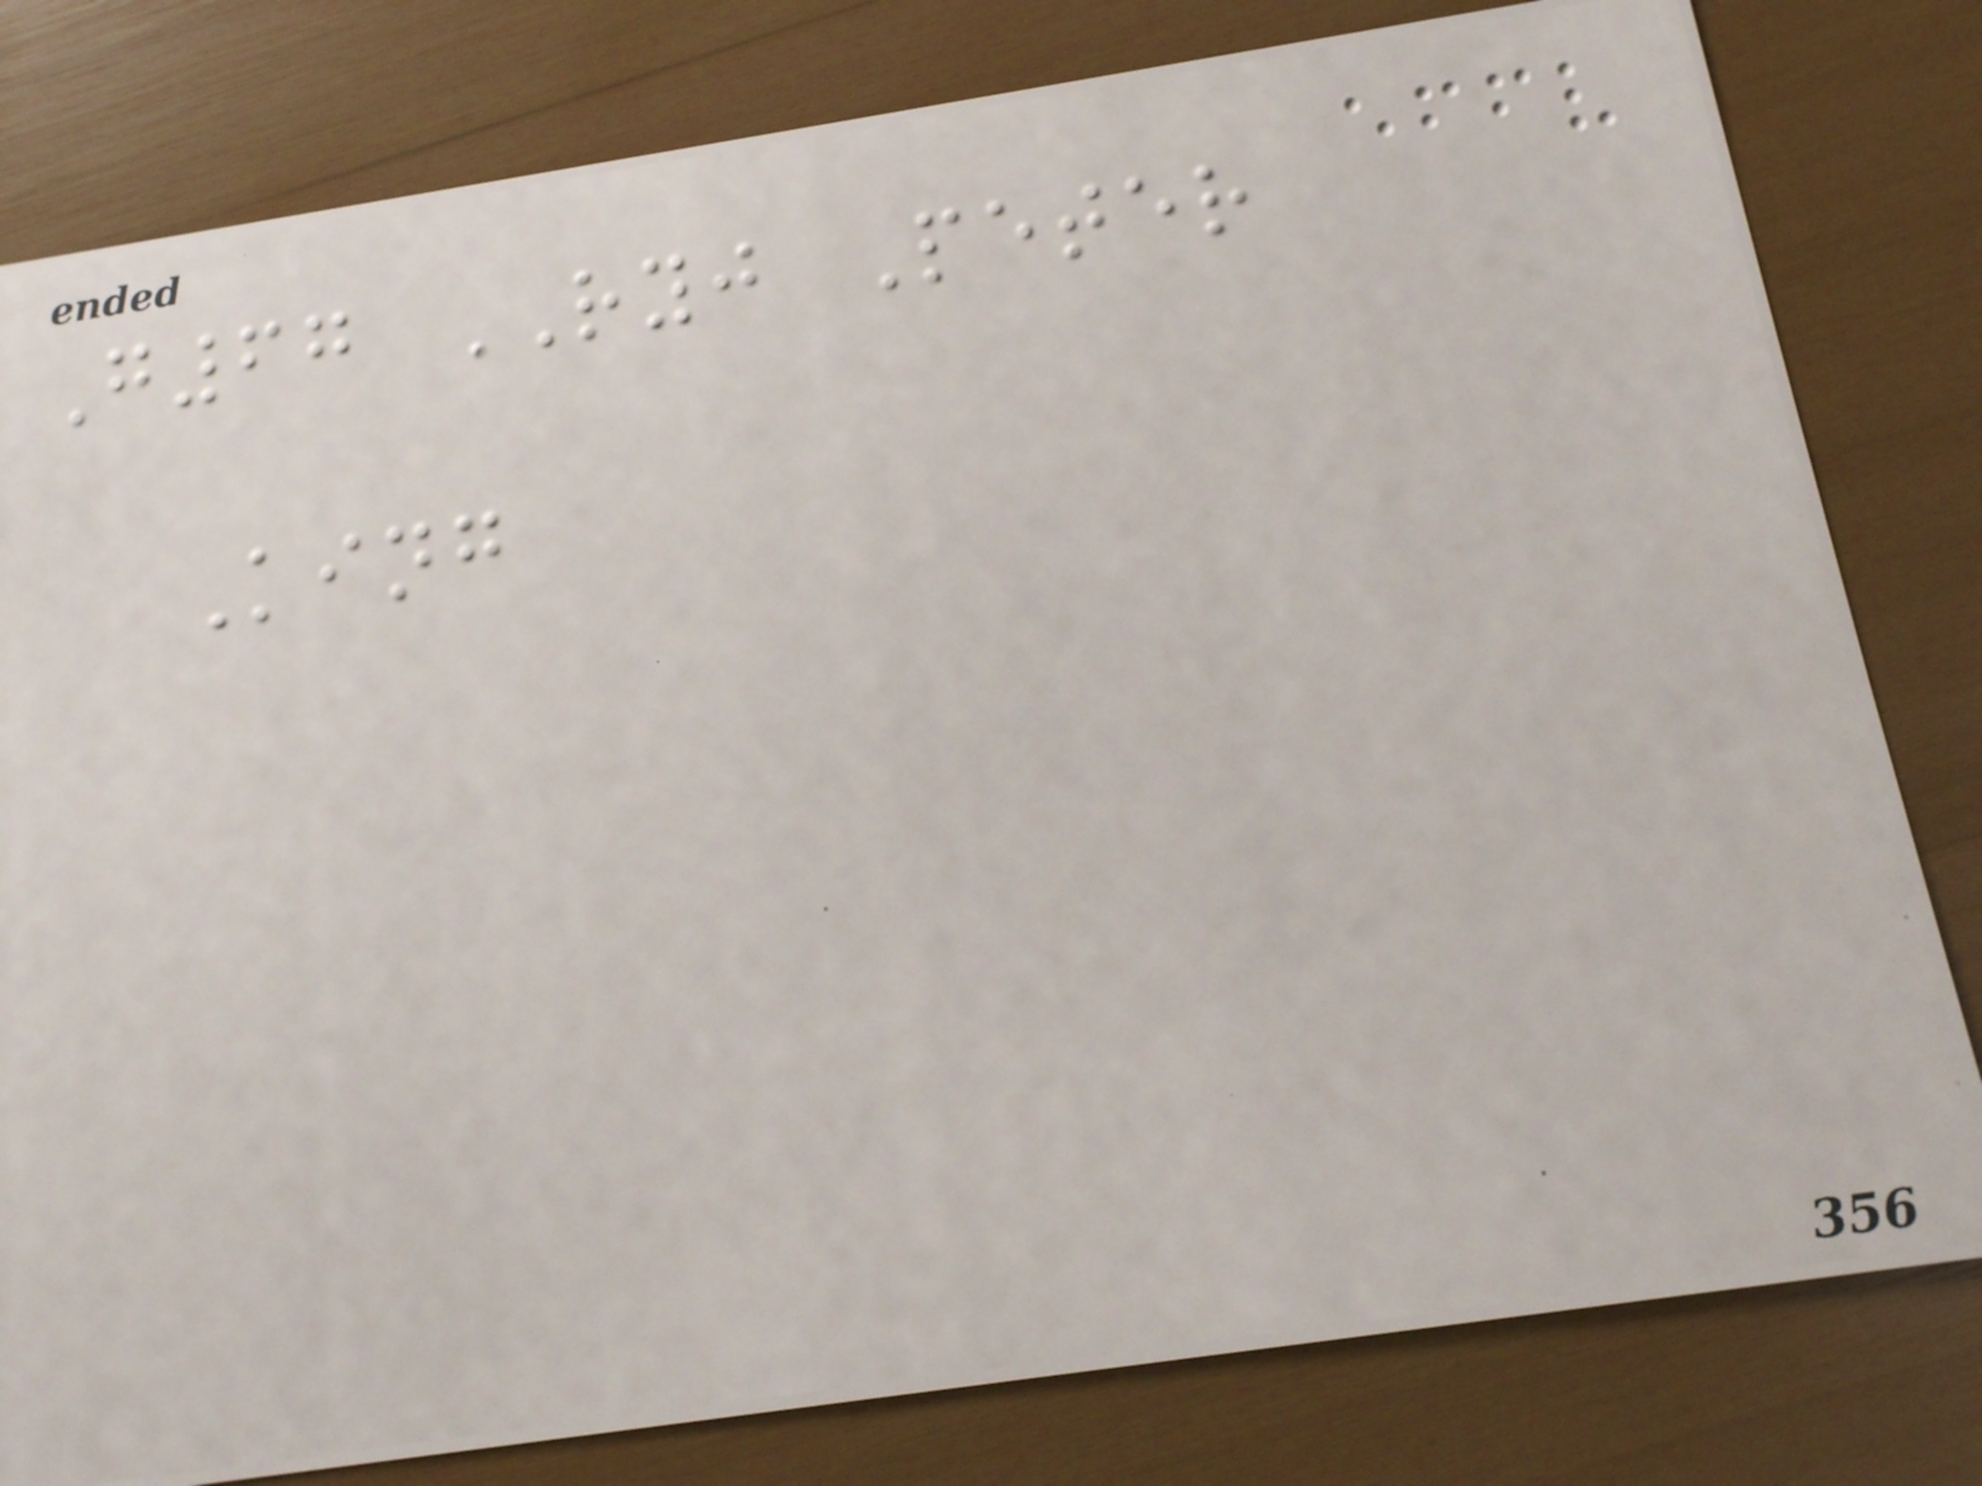G67 RYJ Peter
King
